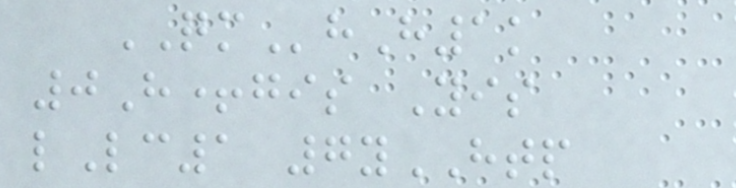QMhH1k
0H+gis Yis
lLc1 7yHTP
